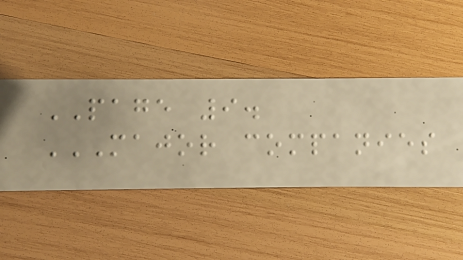PAGE 9.
MAJOR COMPANIES
